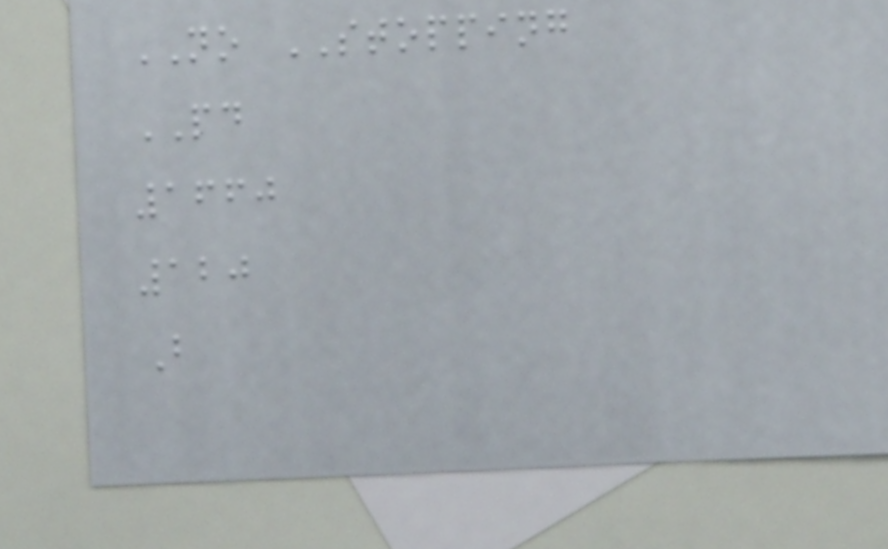NO STOPPING
PD
1660
120
B
